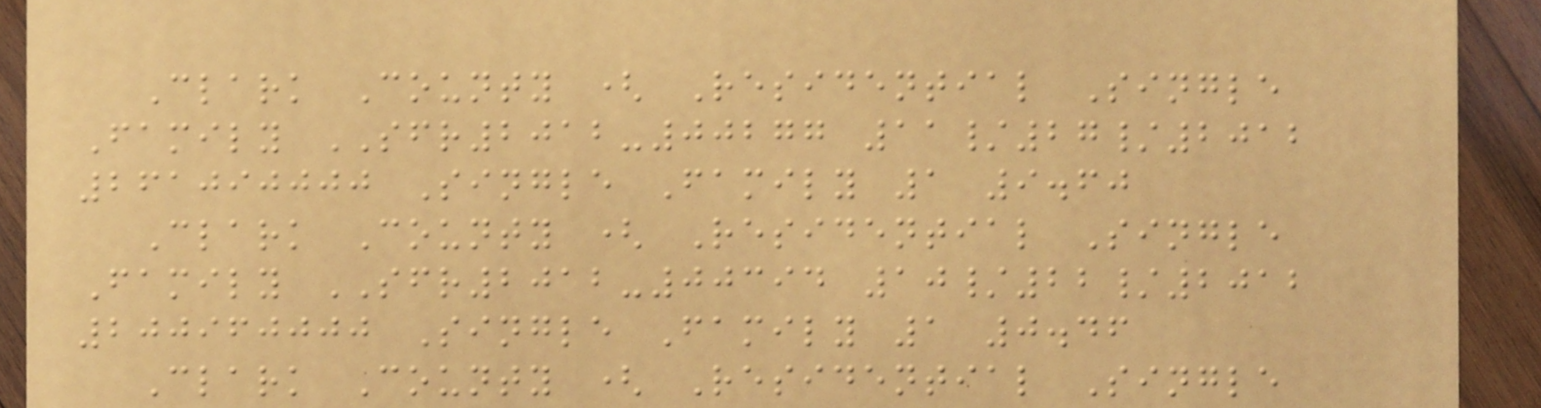Clark County ( Residential Single
Family SFR2012-00277 11/27/2012
261090000 Single Family 1 9.60
Clark County ( Residential Single
Family SFR2012-00394 10/22/2012
200960000 Single Family 1 0.46
Clark County ( Residential Single
